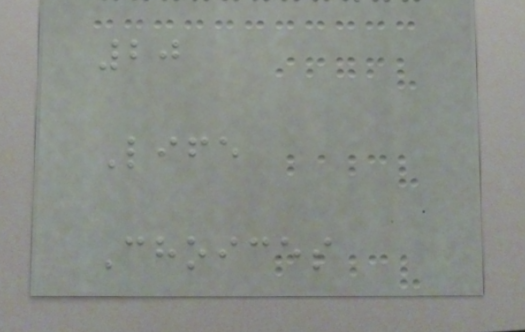20
Life
Choices
